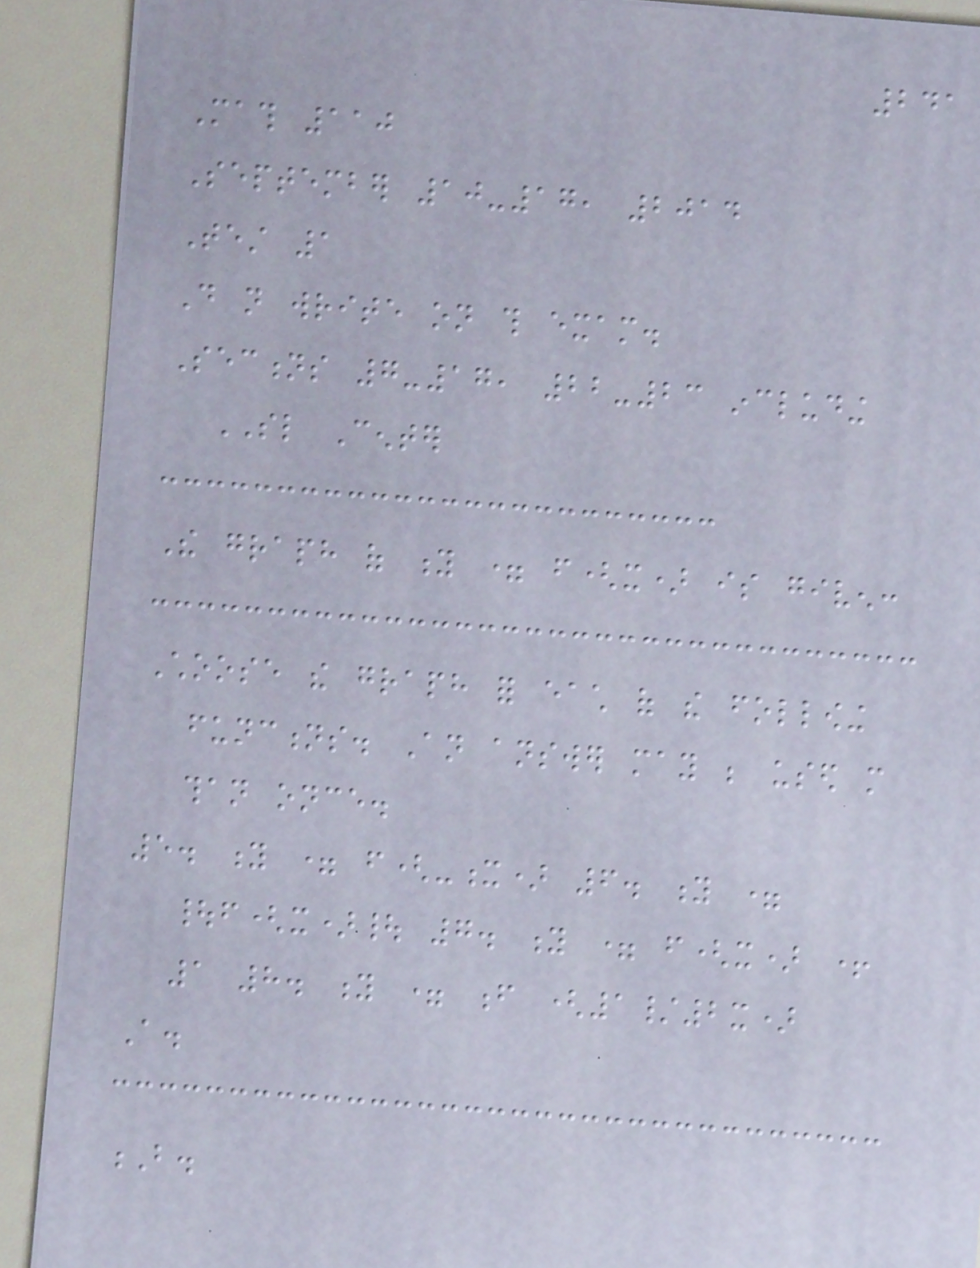241
Math 110
September 10-17, 2014
Test 1
Do not write on this exam.
Sections 7-17, 22-23 including
SL Center
The graph of y = f(x) is given:
Choose the graph for each of the following
functions. An answer may be used more
than once.
5. y = f(-x) 6. y =
|f(x)| 7. y = f(x) +
1 8. y = f (1/2x)
A.
B.
